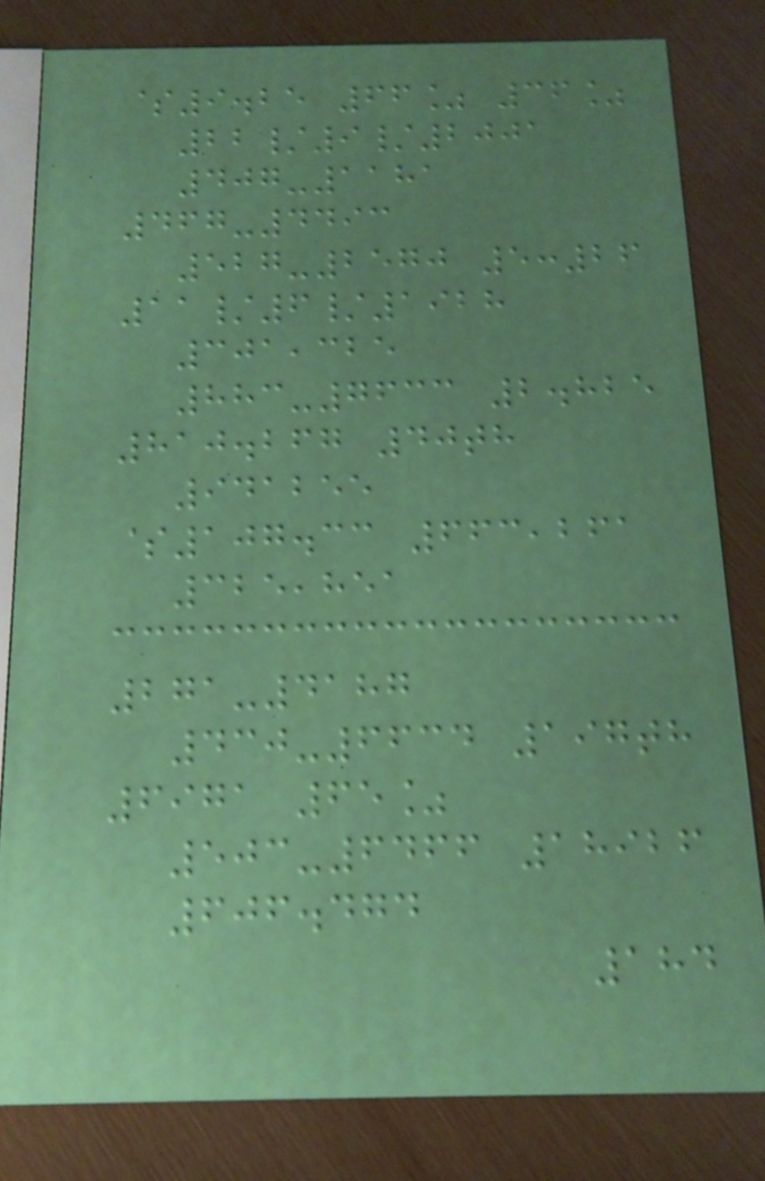$9.25 66% 36%
22/9/2001
407-1181
467-4493
527-2570 5:26
11/6/1928
301,325
883-7633 2.825
810.267 40th
941255
$107.33 663,261
325,851
271-4187
430-6634 197th
6971 65%
503-6466 18926
606.474
184
